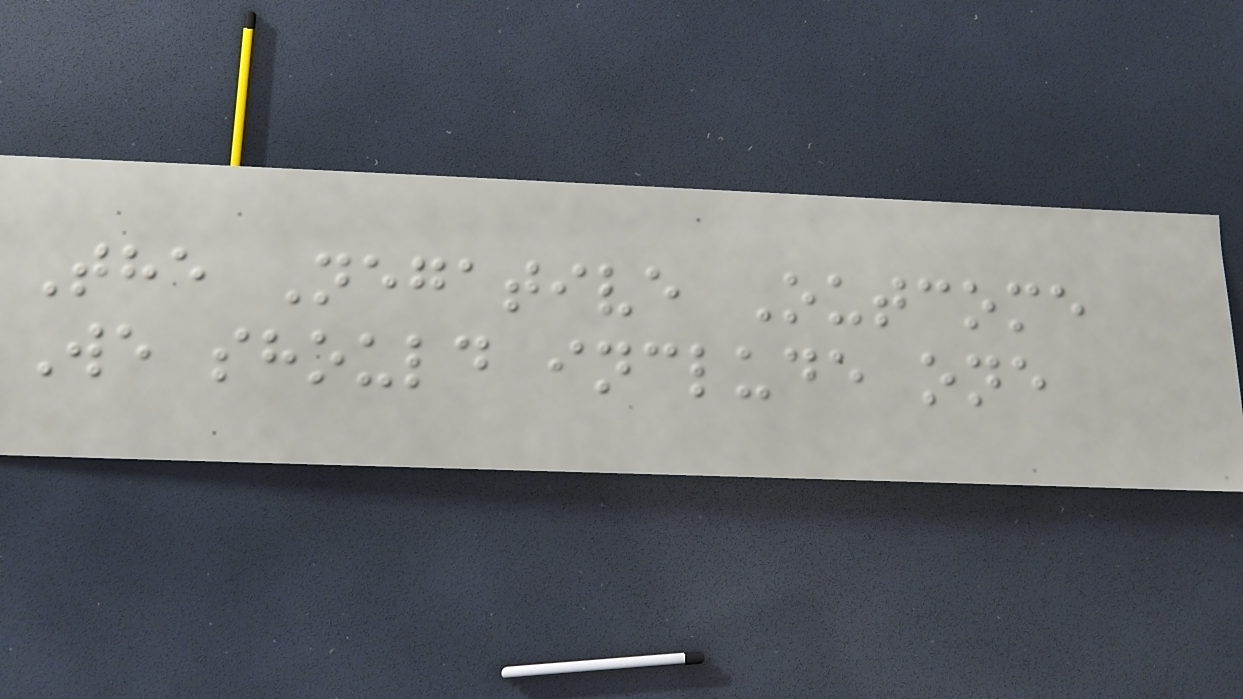The Negative Outcome
We should include one
